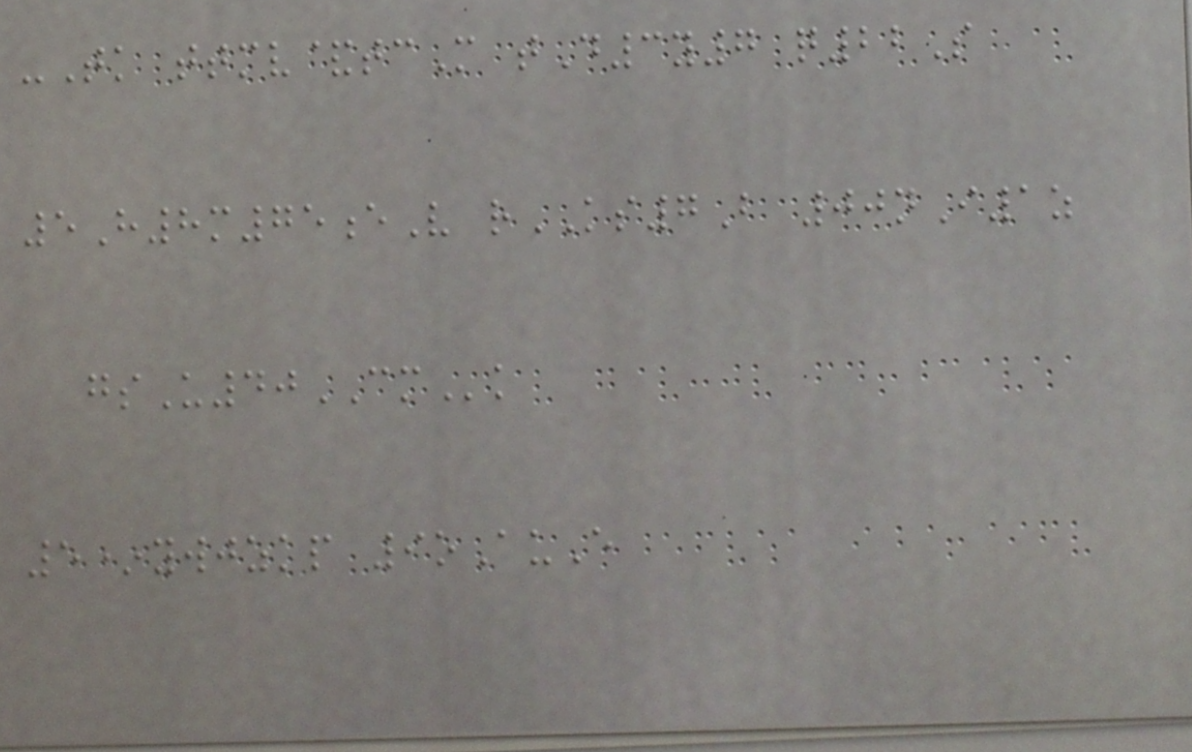-Tk ttmv&tcM tD3y7 q22S
5H8m75eV rKS7B 00nI1z
gsU40CMk
5*ywjzkp 9oAuE
